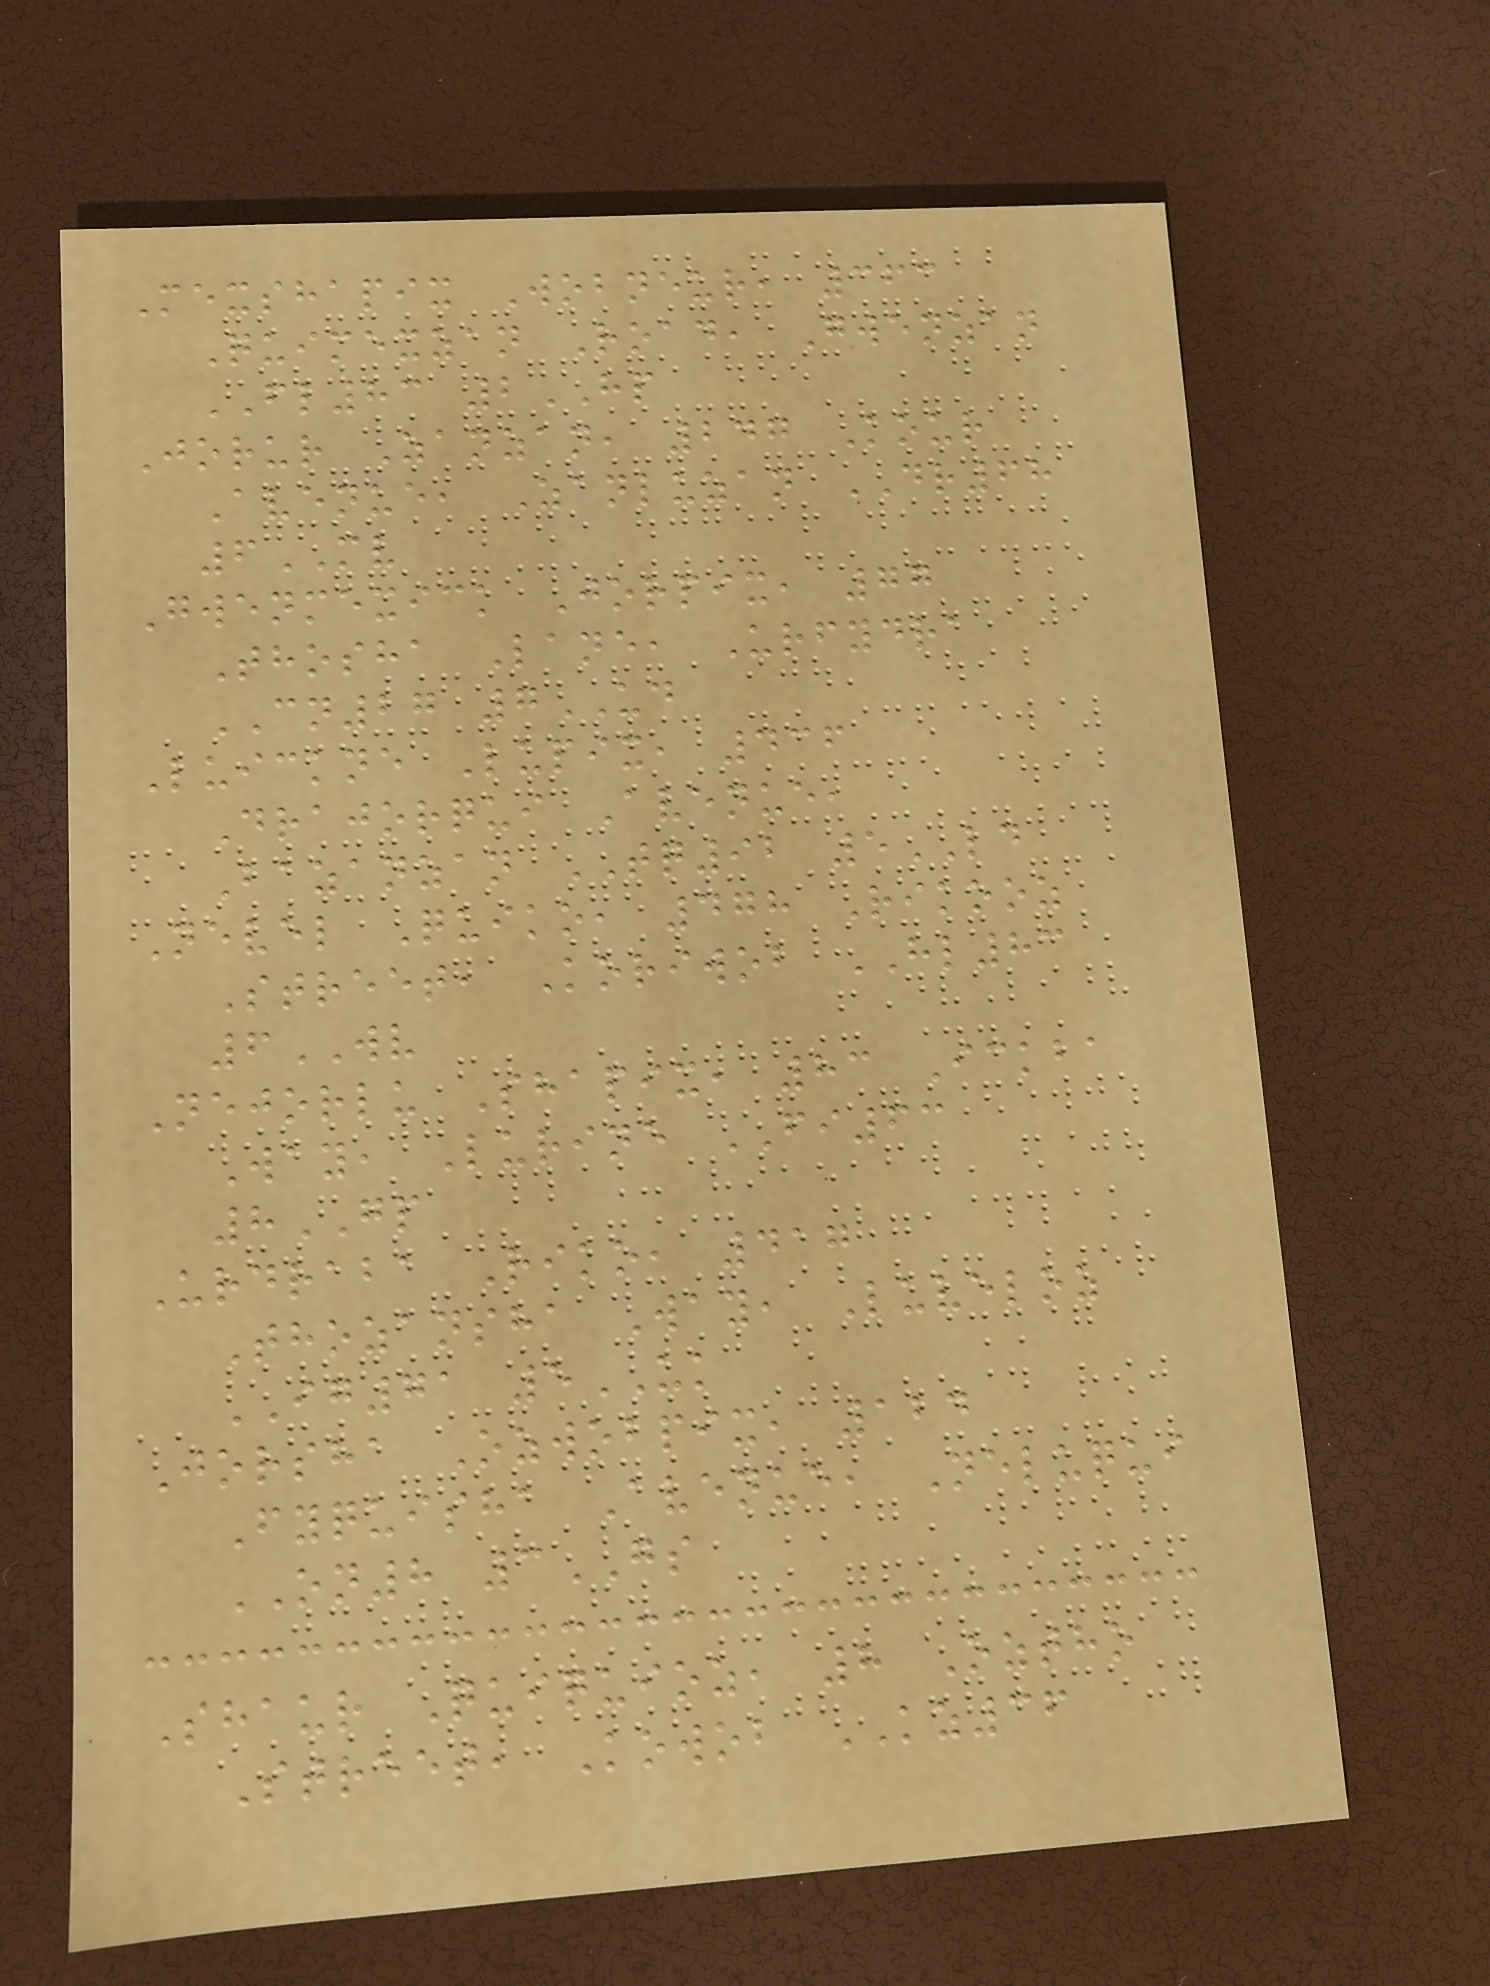Mexshapix Wobneur, 363
Quimexzan Road, Gwenzan
FL83 2HP
Jorur Zanzan, 247 Kour
Avenue, Zanluzan DR68
6MV
Gwenmexick Jorpix, 77
Thosha Lane, Urfydra
CN27 7UD
Luickne Lupix, 436
Drajorqui Avenue,
Bazanzan TQ92 5LD
Nevel Quiko, 478 Rikooz
Street, Koriwob HL83
6WV
Nejorlu Shapix, 83 Ickba
Way, Lurine FI63
8GP
Urdraba Riko, 417
Thozansha Way, Luveloz
IG71 5UK
Jorsha Ozwobpix, 124
Fyquisha Avenue, Neluqui
ON8 3GS
Shaur Quiquioz, 8 Oztho
Street, Kowob KZ36
